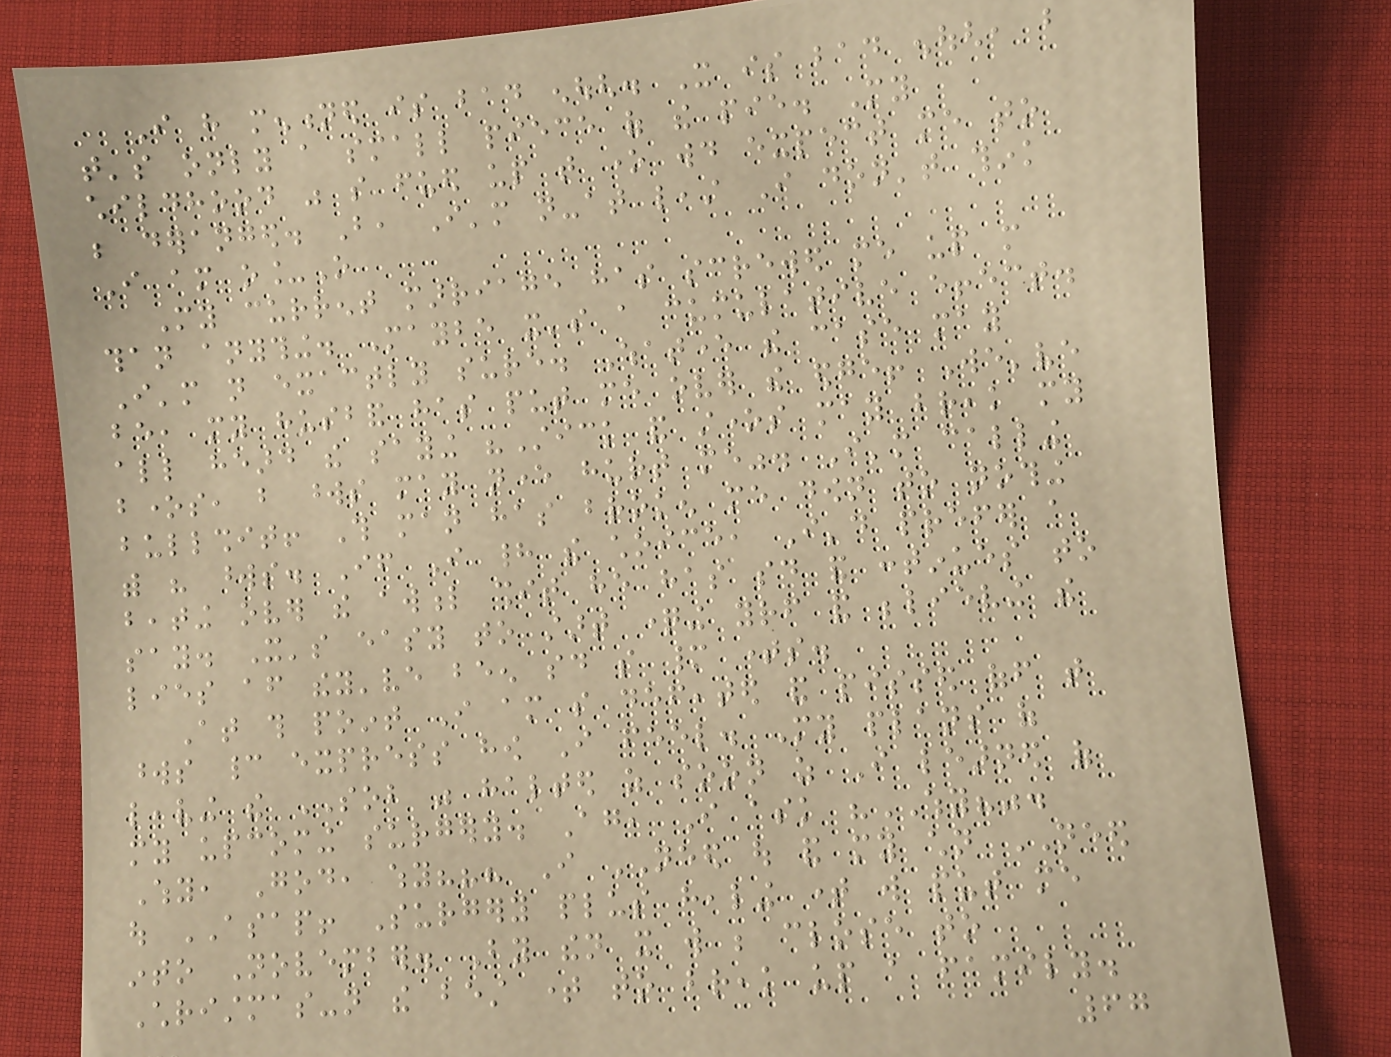I have mentioned is bad enough. It is bad enough, but
that's only a small piece of the pie. My
childhood was so fued up that one would expect me to
be deranged. But, I'm not-at least I don't think
I am o_O
My current marriage has screwed me up more
than anything. Maybe it's a cumulative effect.
I'm not exactly sure. Whatever the case may
be, my husband has put me over the edge! We've
all heard the saying "Stick and stones may break my
bones, but words may never hurt me". I'm calling
bullshit! This man has broken me down to nothing
with his words. If I had the choice, I'd prefer a
beating over the awful shit he has said and continues to
say. It's easy to start questioning yourself and believing the
lies after they've been said so many times.
At this point I am so defeated and pissed off that
words cannot express how I feel. My plans of
leaving the SOB was halted as soon as I learned of
my upcoming surgery. Again, I ask "WHY?".
Why, God, why??? I NEED out and my children NEED
out ASAP! Surgery plus healing time will put me
into November. By then it will be close to
Christmas-not the best time to break up a family.
67
